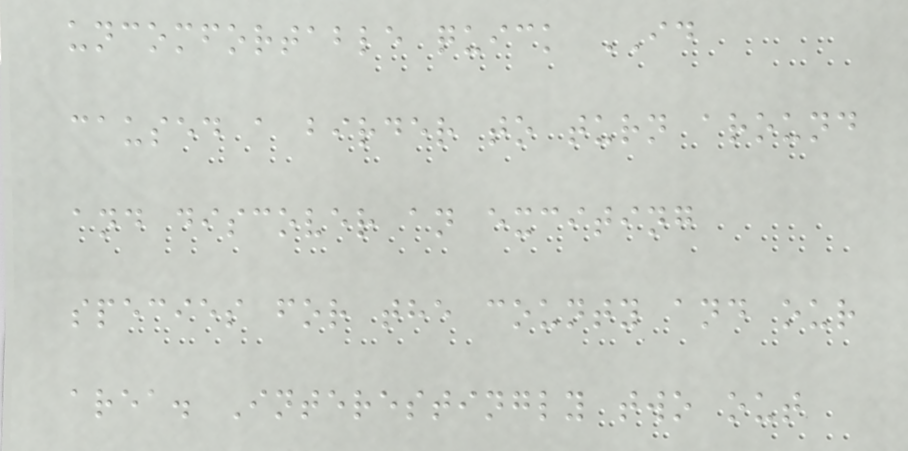uncomfortable quick ID
caused a birder to turn around
and discover an exciting
species for the county and our
area. Interestingly two out
